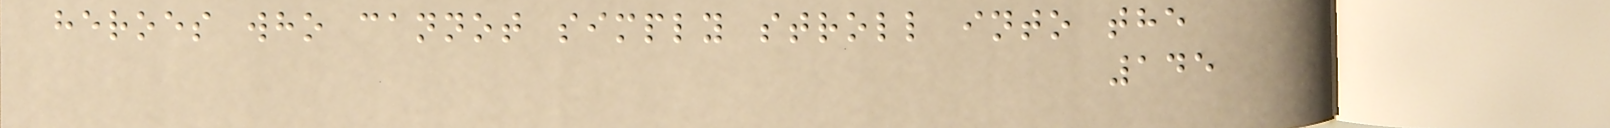heroes who cannot simply stroll into the
145
